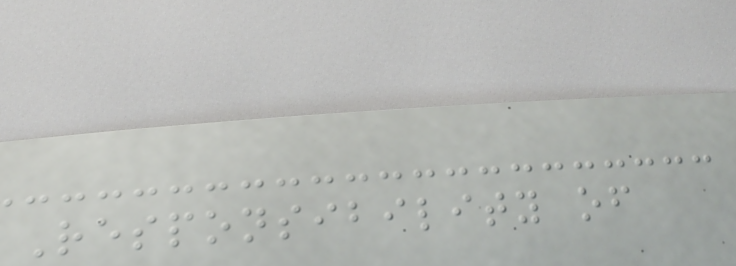Responsibility of
